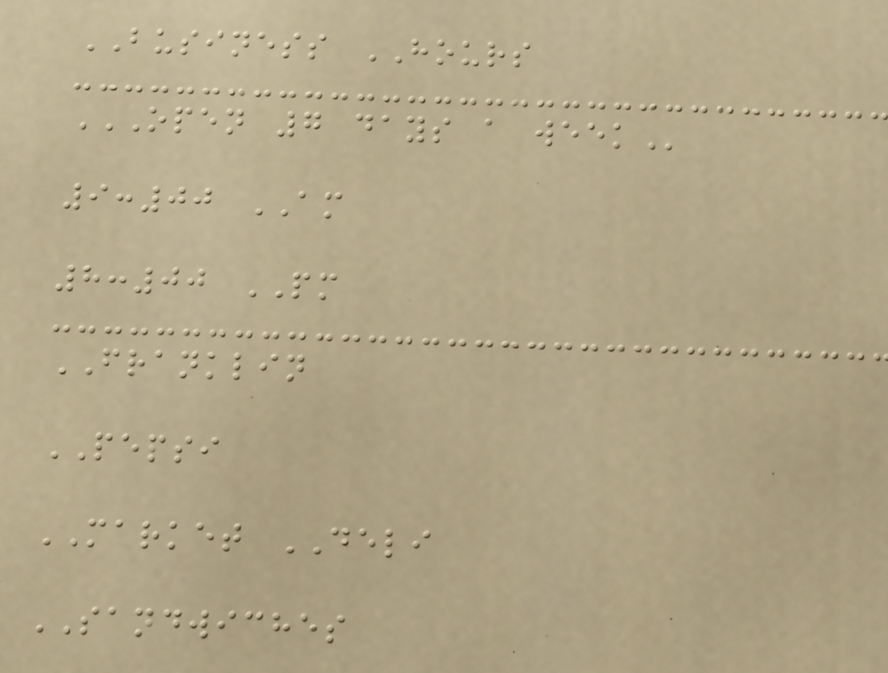BUSINESS HOURS
OPEN 7 DAYS A WEEK
9:00 AM
8:00 PM
FRANKLIN
PEPSI
MARKET DELI
SANDWICHES
